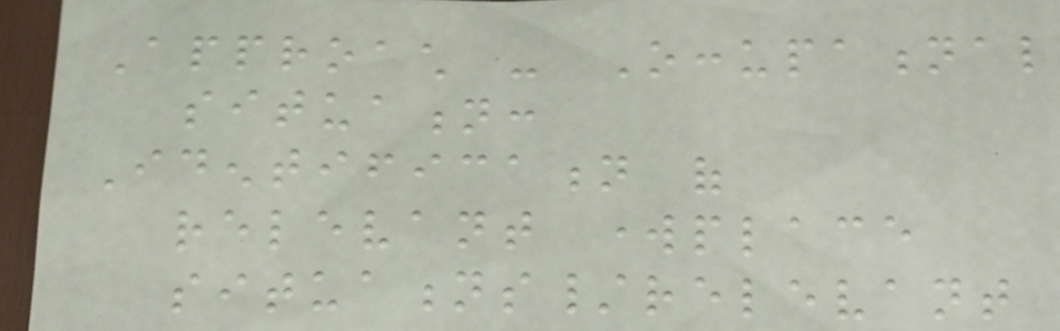Approach - Occupational
situation:
Identification of
relevant workplace
situations/relevant
